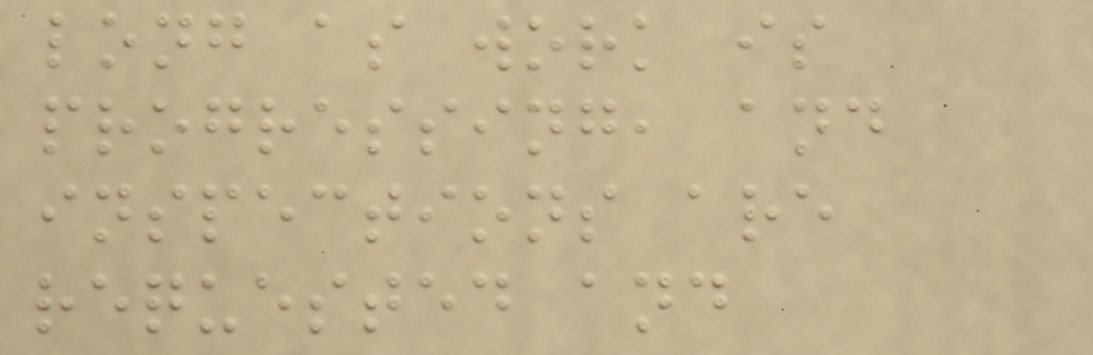long as work is
progressing, and
inspections are
requested and
